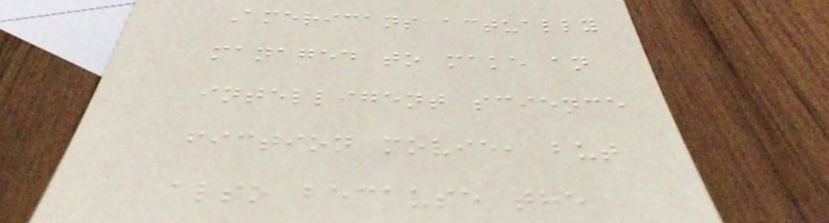Americans actually
managed to make an
intelligent science
fiction movie, but
also because the
